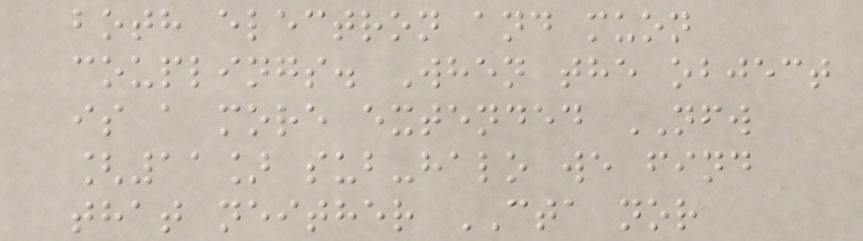both electron and muon
couplings. When the object
is a more extended NFW
[11] sub-halo we find
that neither CTA nor
